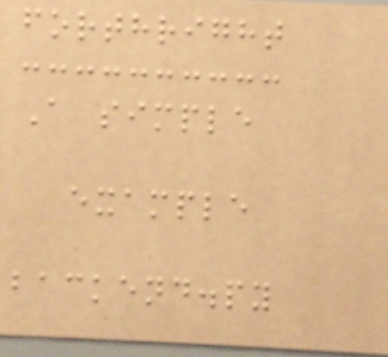forthright
A simple
example
backend.py
